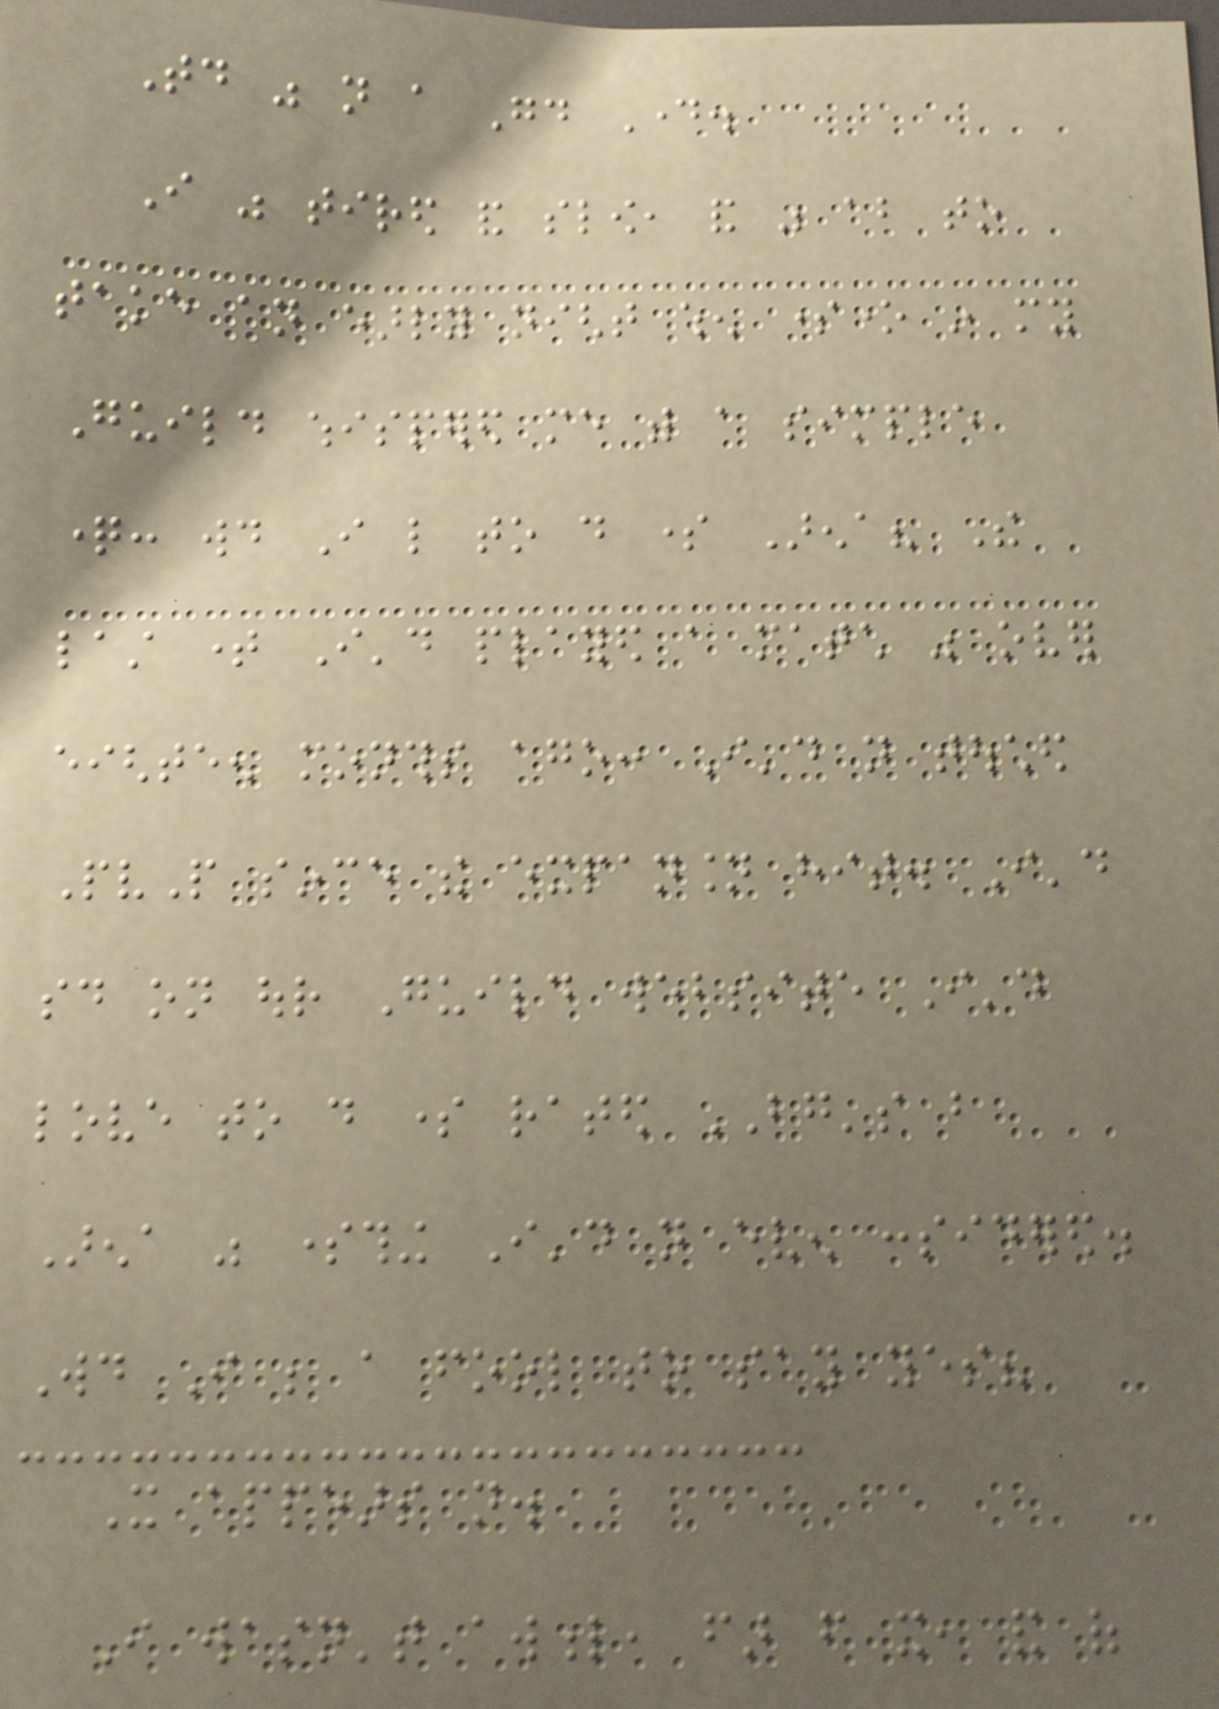Today was not a Good Day.
I was tired and slow, and was about to
take an early night when someone in my
Guild whispered me with a simple
question: would I like to do some Arena? The
last time I'd played a match was over
eighteen months ago: I'd not touched
PvP since the expansion hit. I'd
said on our Guild website I'd
love to do some rated BG's but
Arena was something I'd not even considered.
Would I be a fool to say yes?
It appears not.
I wasn't awful, far from it, and of
